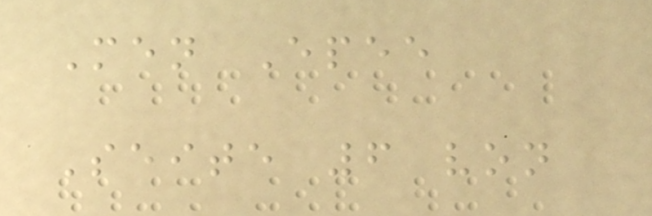Men Epee
Seite 6 von
